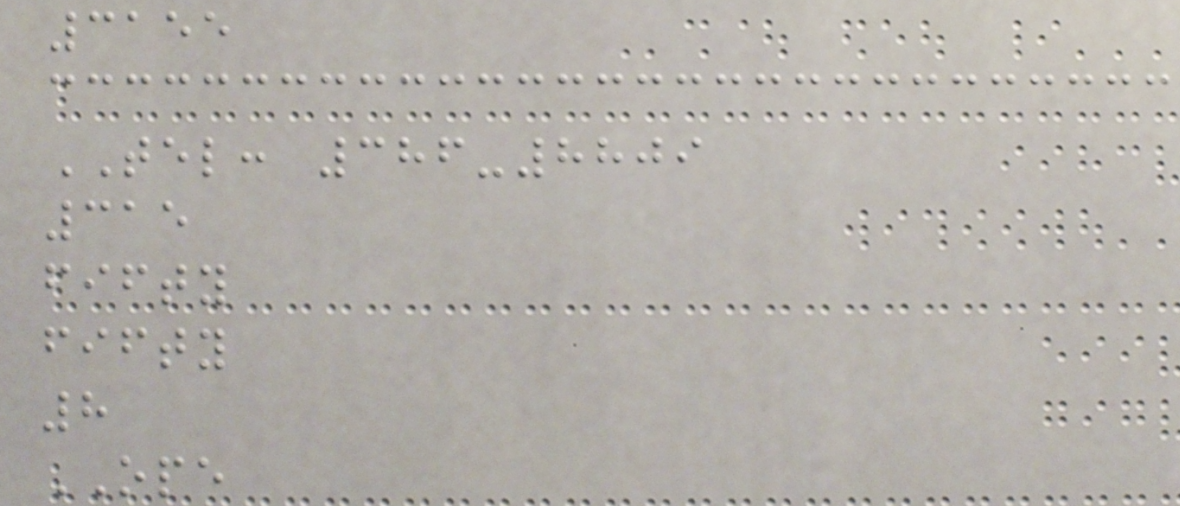3155
TEL: 386-8809
315
fifty
fifty
8
OPE
